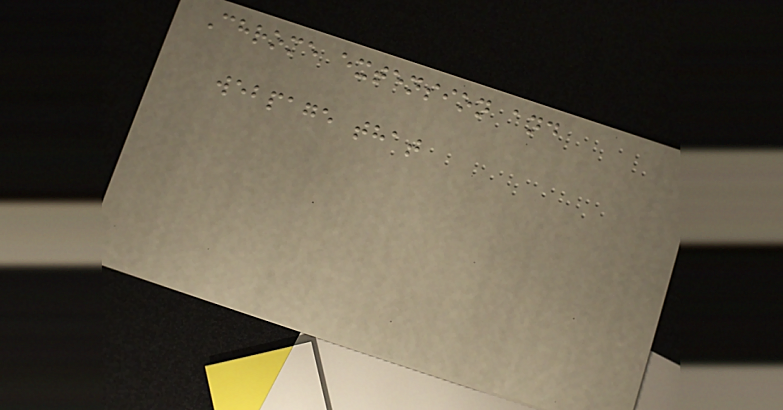Chrome extension and
webpage that
